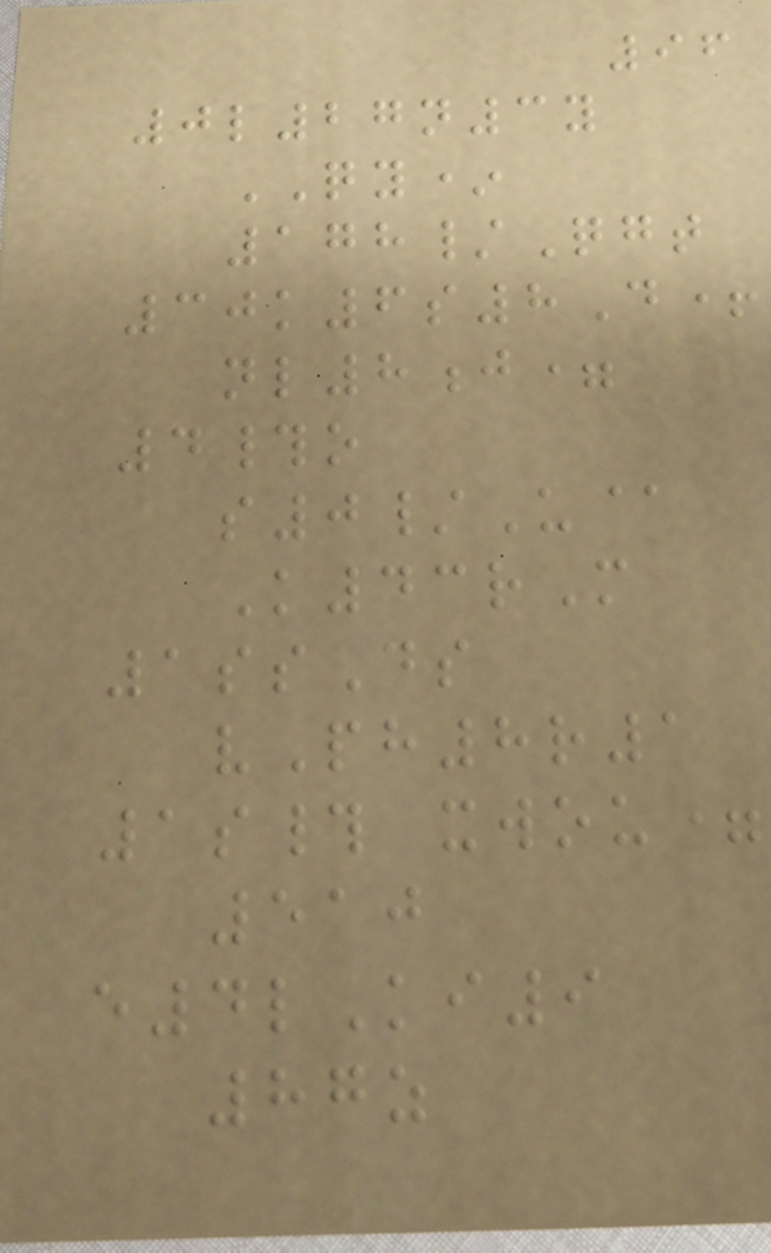96
0l27n3y
QY*
178/Qgt
30k6s8D+
nl8j=
4#o
s0/U@
K43rM
1ssDs
vPh8r1
1s# xwou=
510
e4lKi9
87z
